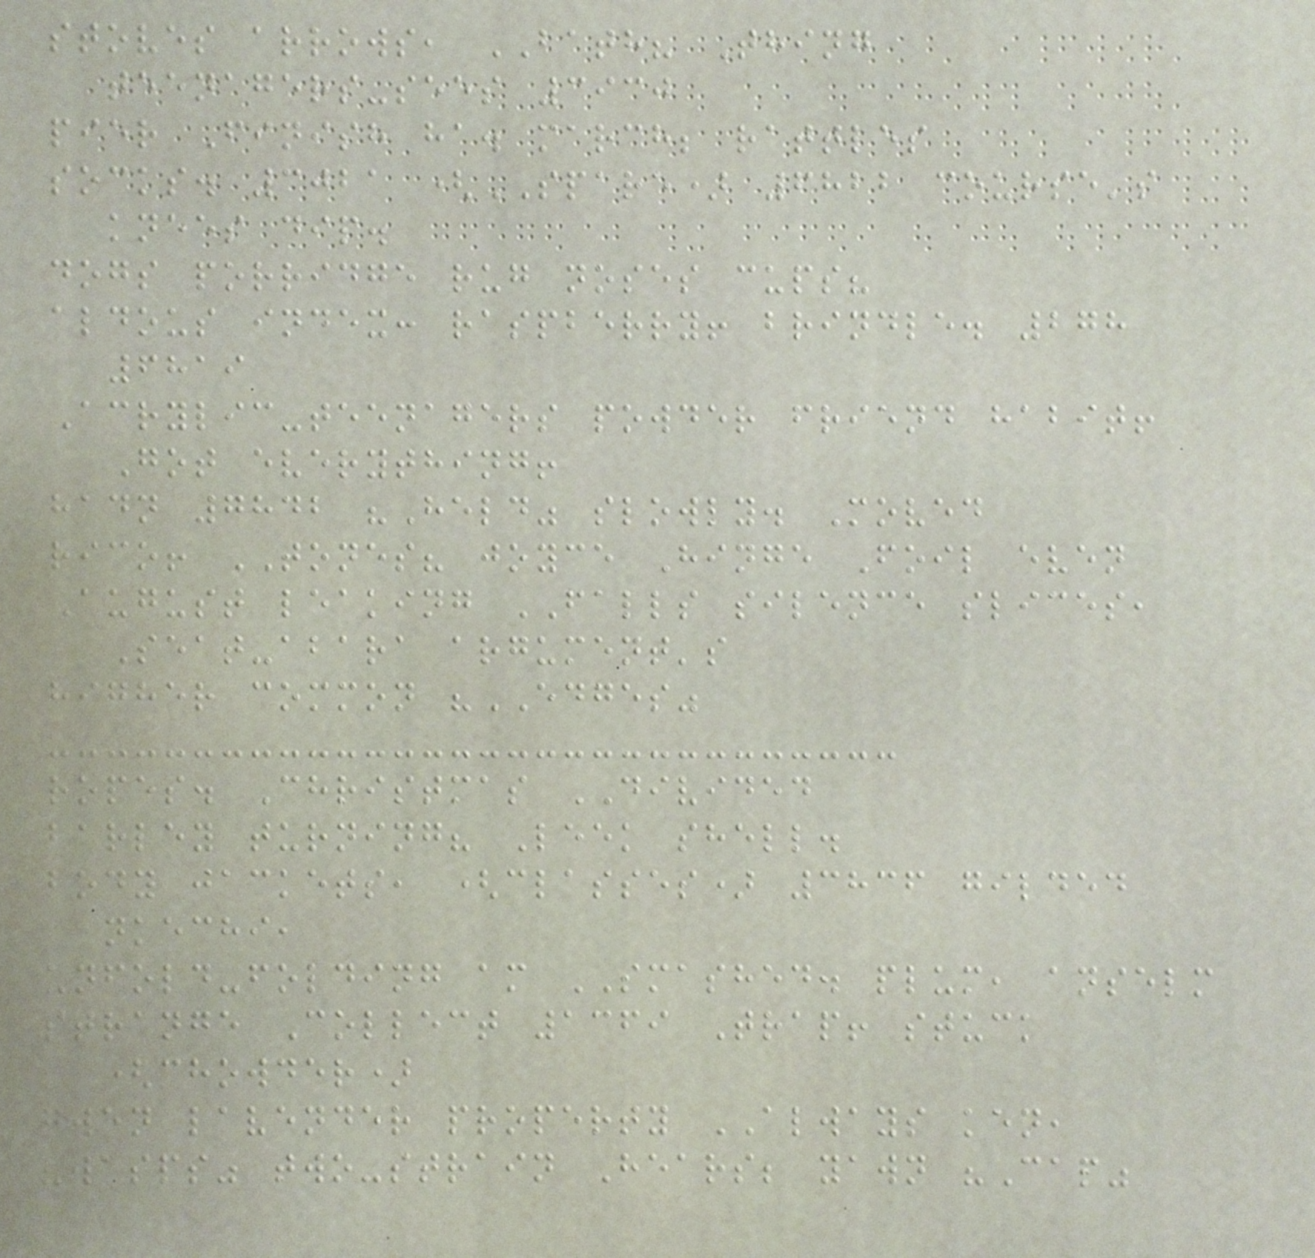stoves arrows, BATH? Thing
teenagers-sees 3930
pier Finish ha. march; rattles
socks. 3021 (SPARE) 6822 course's
knees dip.
dogs porridge rug noses cups?
aldous index: raspberry! brindle. 278
6819
Acrylic-teenagers powder friend habit!
Got everything!
hadn 7842 "Held" slowly. Moved
rico! TONES? joyce Hinge Foil even
August leaking FALLS silence slices,
Seat-abara argument's
higher common "EDGES"
ropes. Christmas DIVIDED
barley turning? Leek shell.
body jackets, (classes) 3836 gilded
nkechi,
unfold-folding am SMASHED. plum, anselm
strange Collect 1369 Trap! stuck
(chowder)
gwen lavender property ALWAYS ken,
"wasps" two-strain Hears; yawn "Cap"
